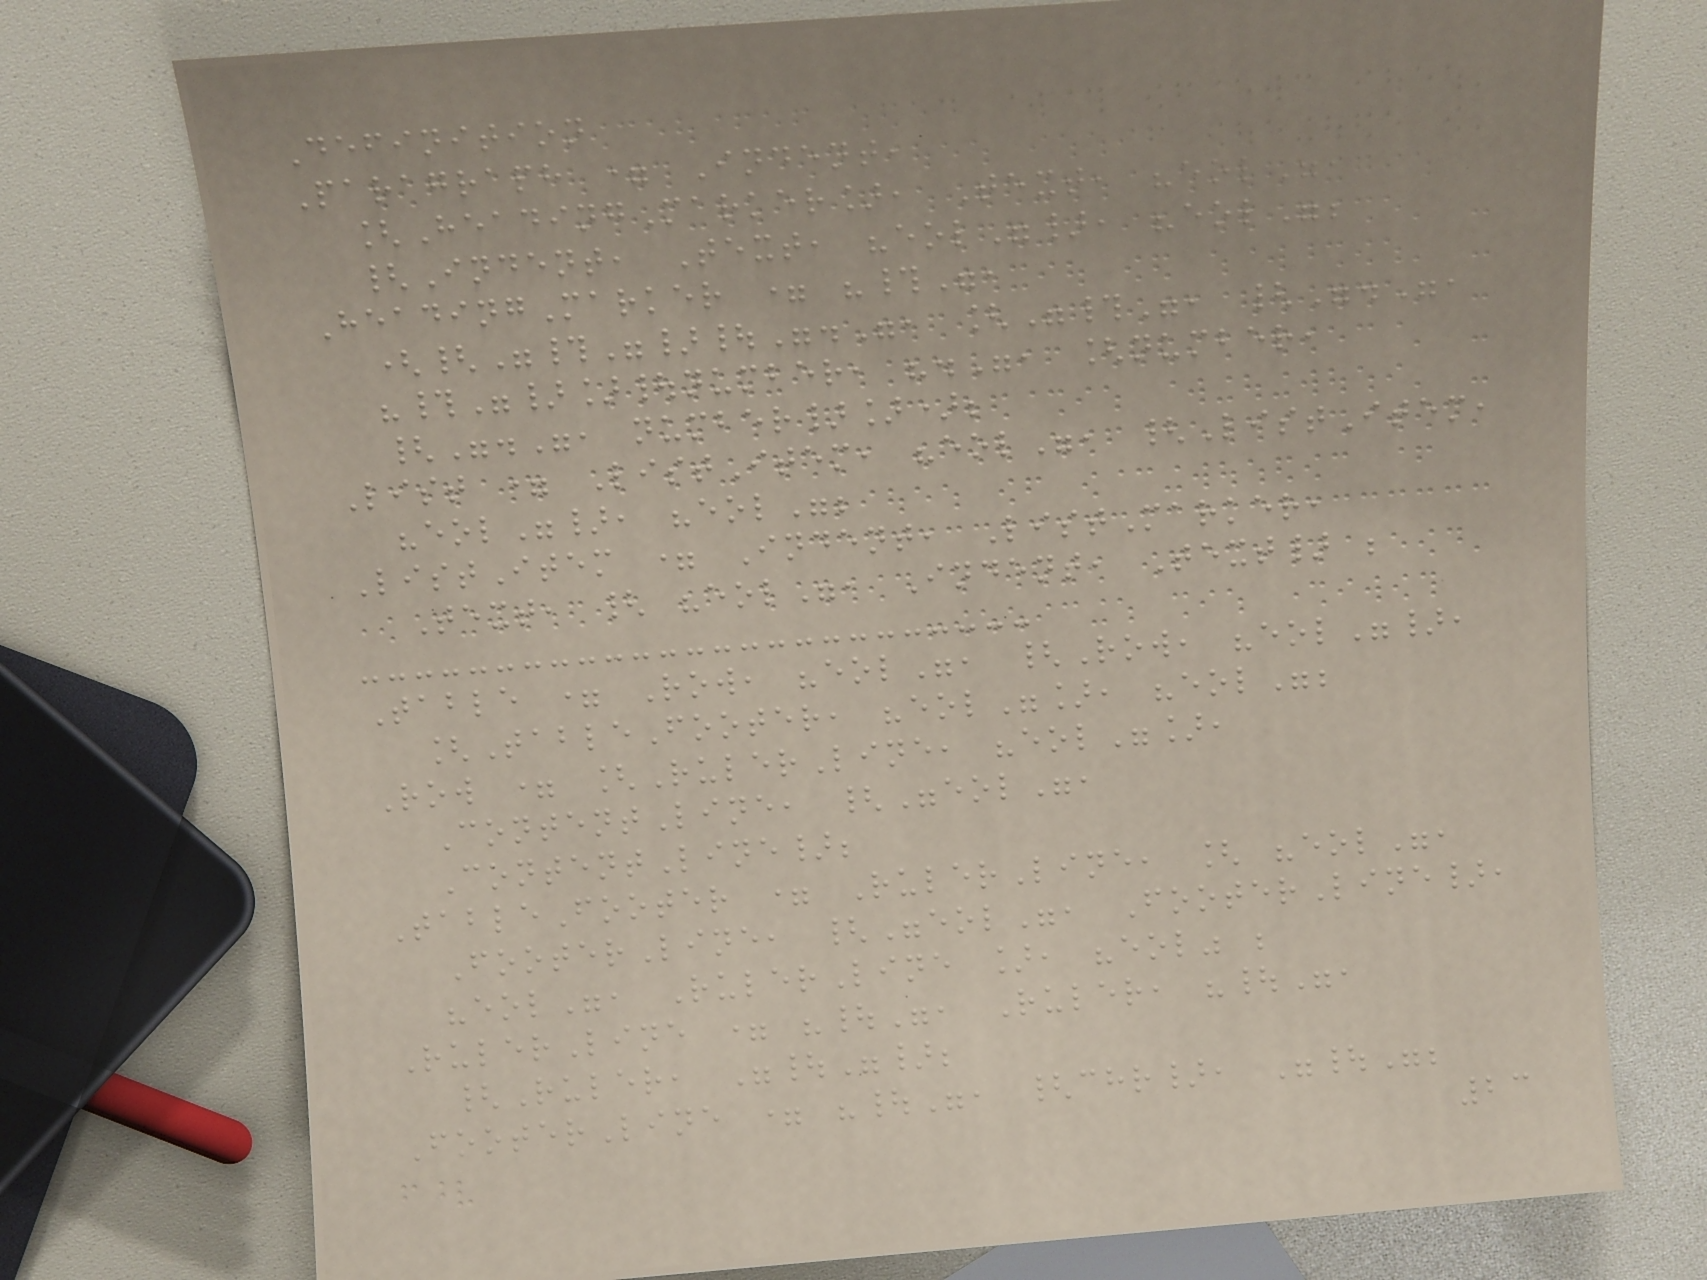Definition
Paragraph = Indent,
[HeadingMarker], Text, "eol",
{Indent, Text, "eol"}, "eol";
HeadingMarker = "#",
({"#"}|".", ["#", {".",
"#"}]|number, ".", [number,
{".", number}]);
List = ListItem, "eol", {ListItem,
"eol"}, "eol";
ListItem = Indent, ListMarker,
Text, { "eol", Indent, Text} ;
Table = Row, "eol", {Row, "eol"},
[TableFooter, "eol"], "eol";
Row = [RulerLine, "eol"],
ContentLine, {"eol",
ContentLine};
TableFooter = RulerLine, [ "eol",
FooterLine, {"eol", FooterLine},
"eol", RulerLine ], "eol" ;
RulerLine = "|", Ruler, "|",
{Ruler, "|"};
FooterLine = "|", {chr}, "|";
23
